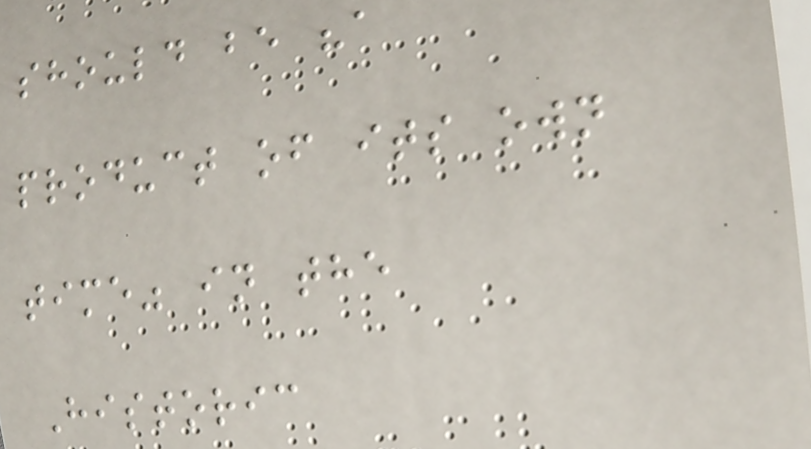should be "a
product of its own
time" in the
Historic
